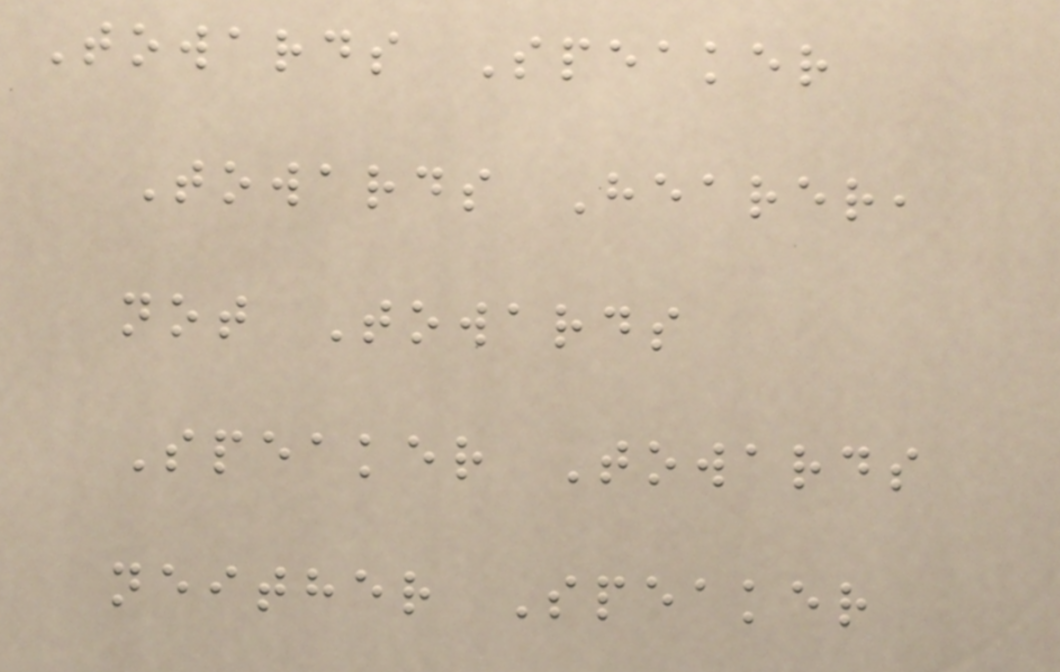Towards Speaker
Towards Hearer,
not Towards
Speaker Towards
neither Speaker
